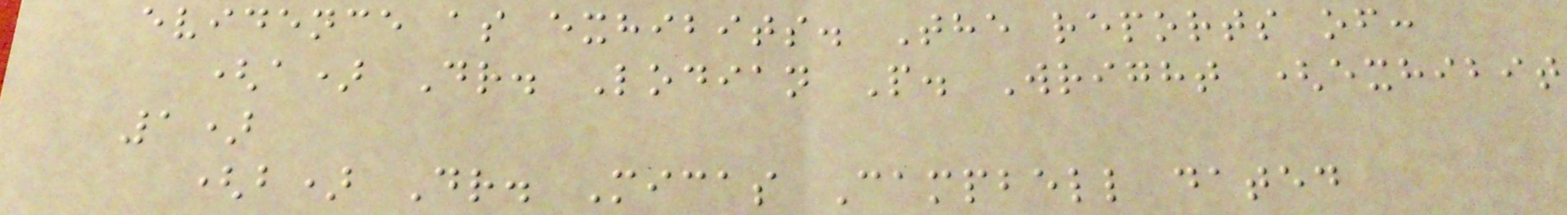evidence as exhibits. The reports of:
(a) Dr. Lodian P. Wright (exhibit
1)
(b) Dr. Micas Campbell dated
